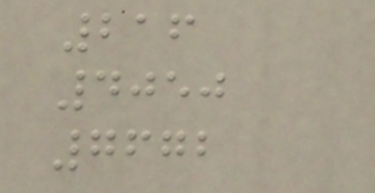216
4050
7672
